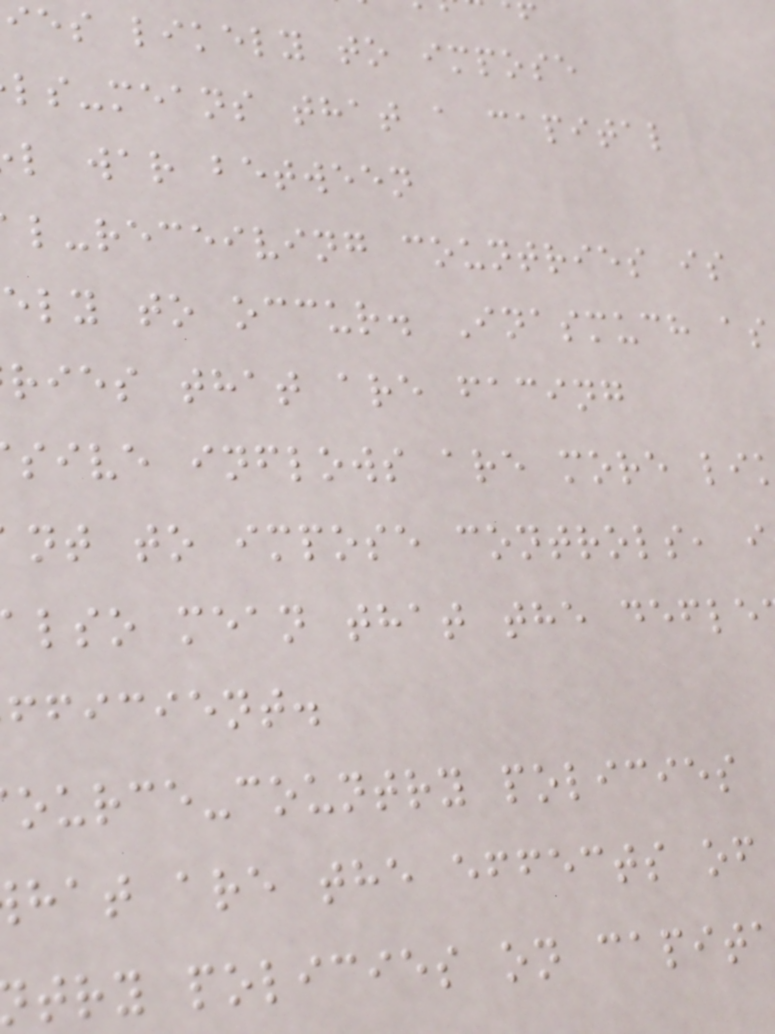ies likely to impose
ls-means that a capital
l war between
l-receiving countries is
ely to occur. Inasmuch as
ries that are facing
sive inflows are more li
nt to impose controls, i
also mean that the defle
fficient.
ource-country policies
hat are the effects of
try policies on capit
